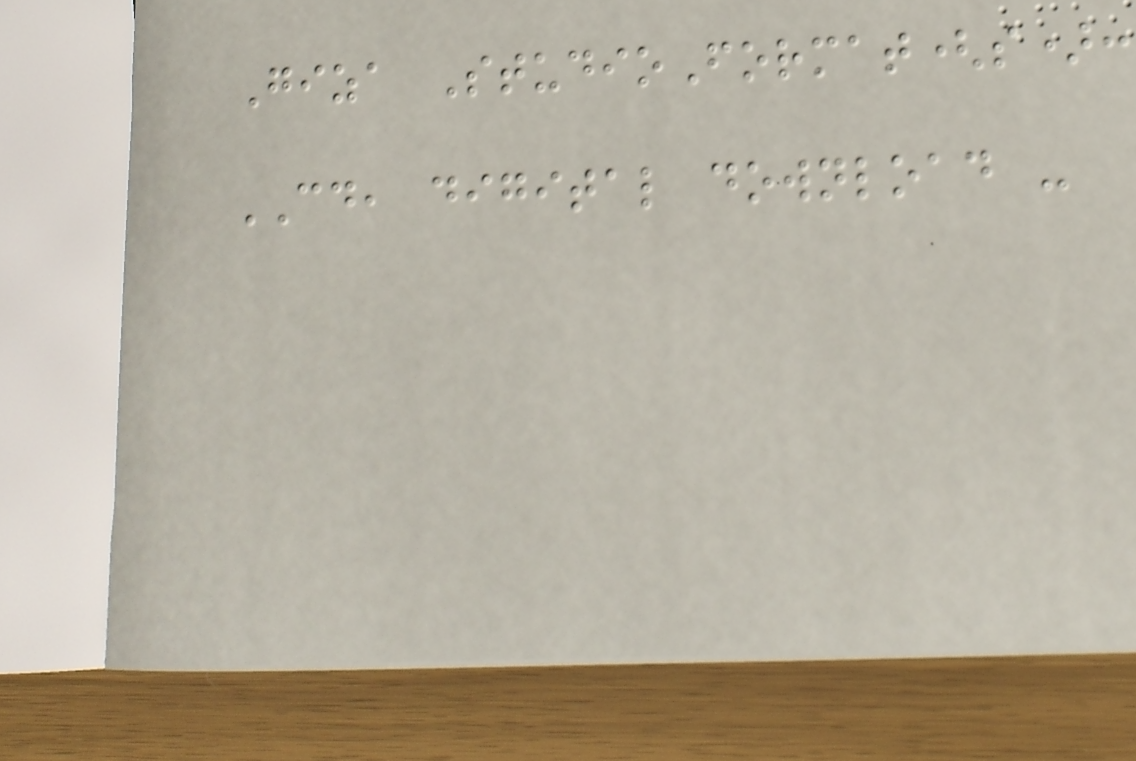Giza StudioFormat(s):
CD, digital download -
